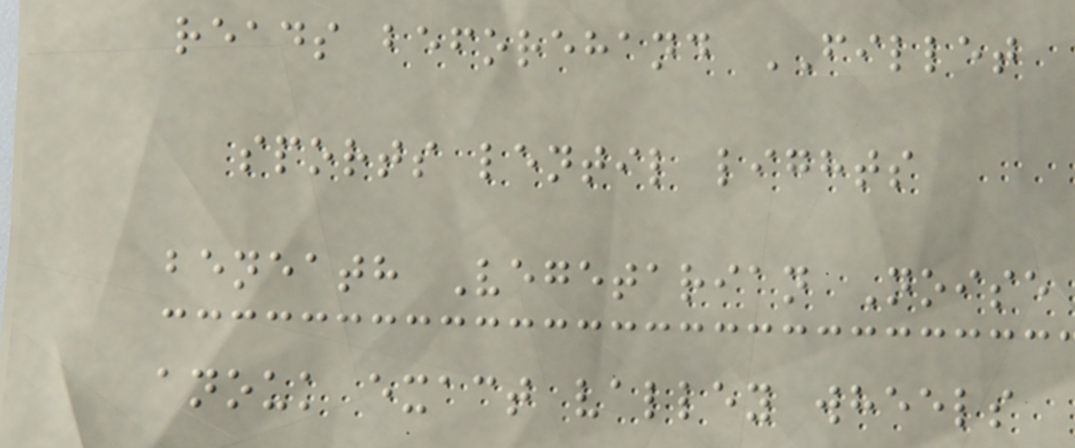reads beforehand FILLET
sports lentil lights
beneath Vegetarian Noise
anouk exact valley wheels
